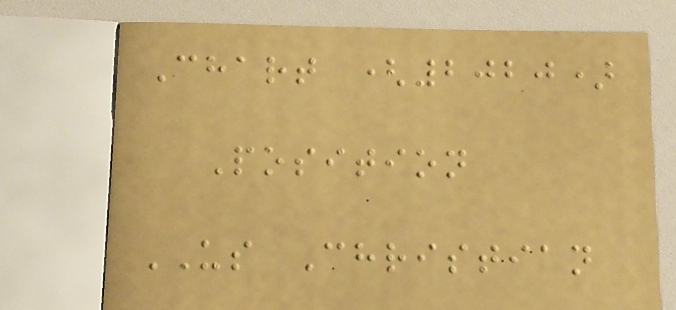Chart (2020)
Position
US Christian
